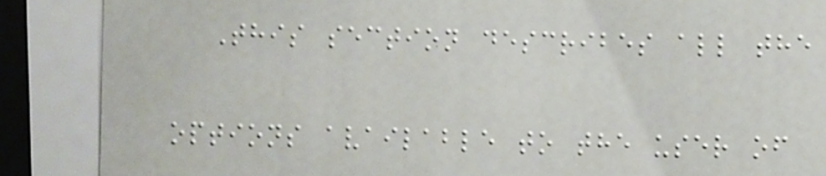This section describes all the
options available to the user of
